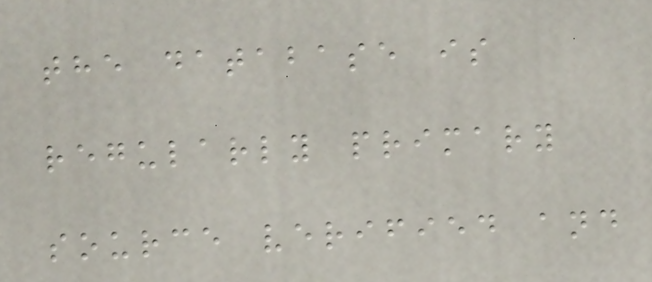the database is
regularly primary
source verified and
